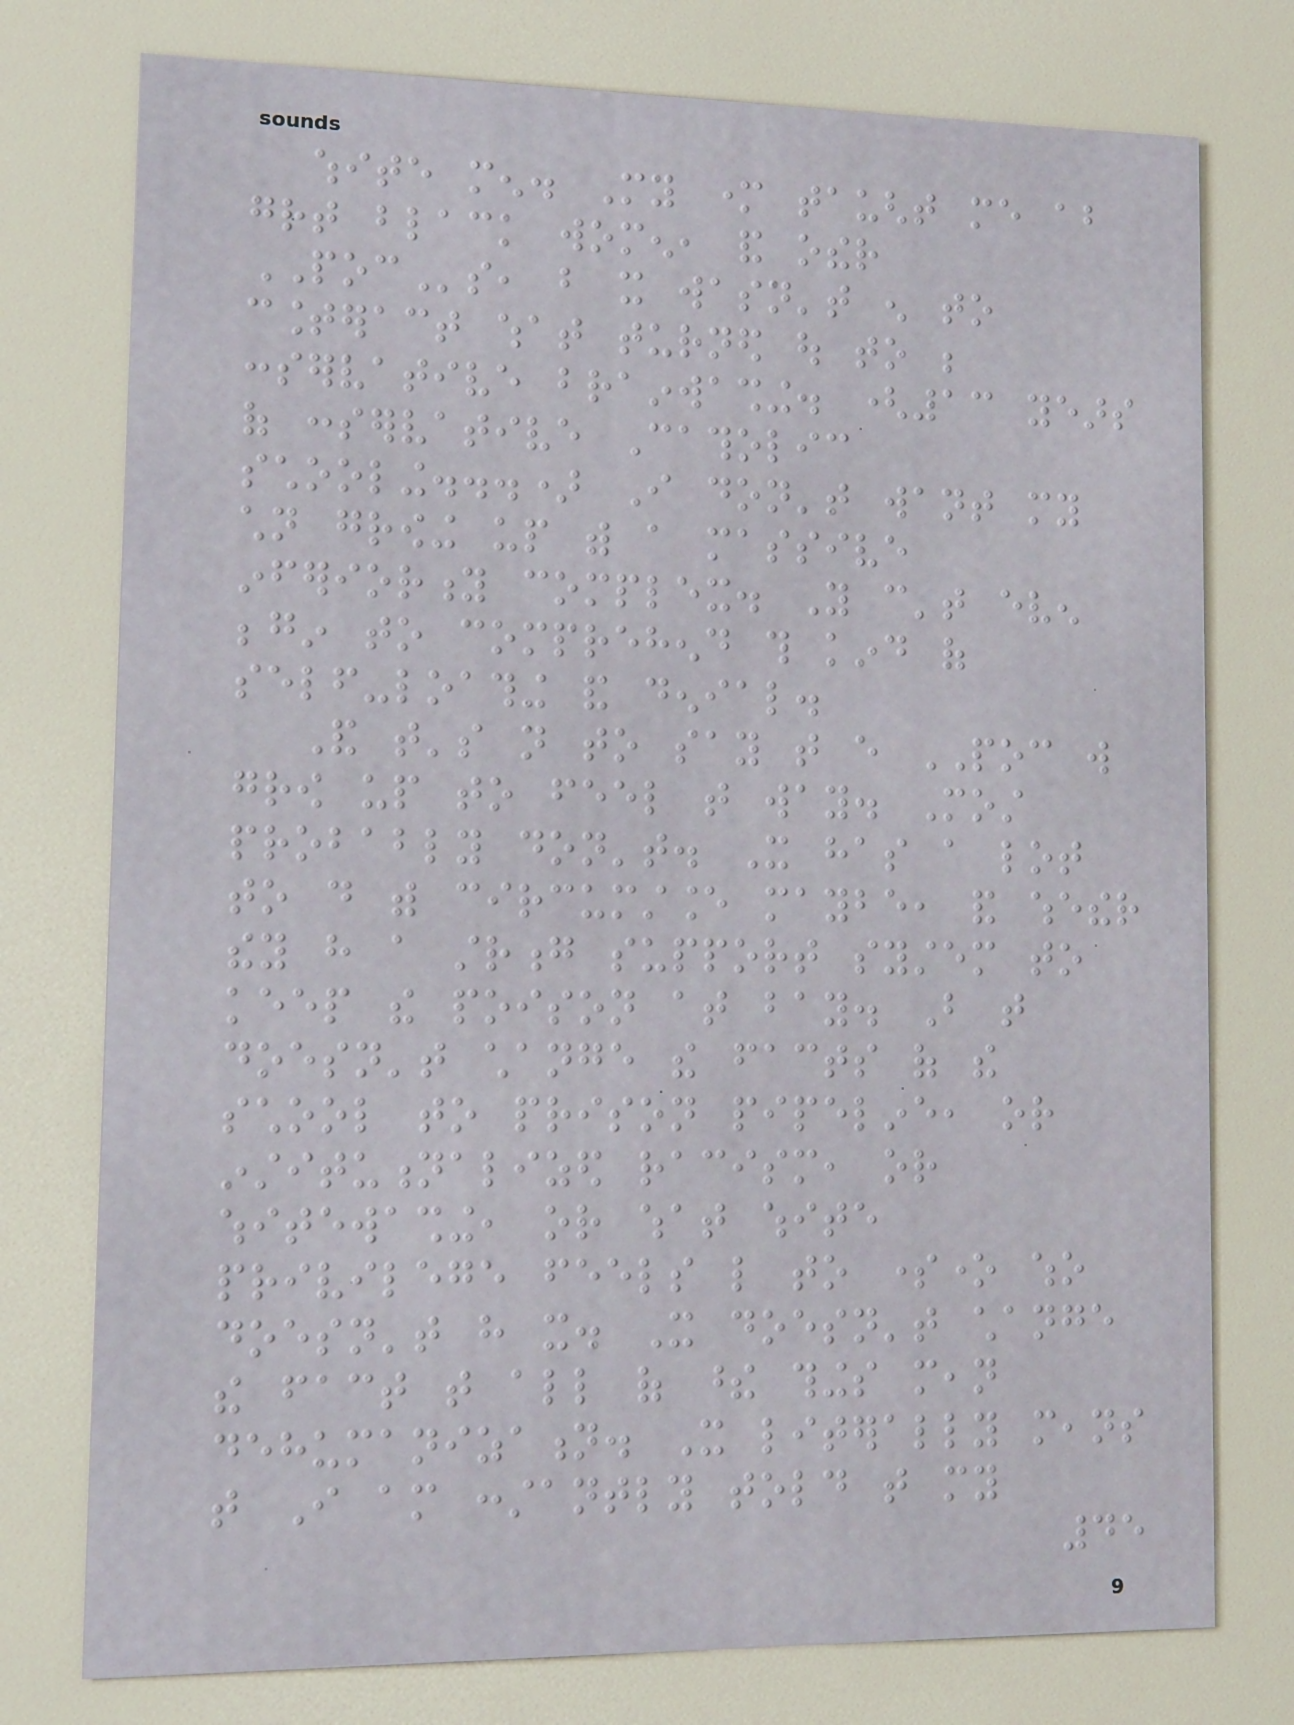white men. My mother taught me about
great black women, and other
POCs, but it wasn't enough to
counteract what turned out to be
conservative brainwashing. (13 years
of conservative Catholic
schooling...) I don't want my
children growing up with a massive
inferiority complex. You can't even
begin to comprehend this kind of
self-loathing and denial.
And that's not to say that every POC will
grow up to feel that way. Most
probably don't. It has a lot
to do with circumstance maybe, and whether
they have a strong support system to
keep the poison at bay. But that
doesn't change the facts of the
school to prison pipeline, or
institutionalized racism, or
whitewashing, or what white
privilege feels like to someone who
doesn't have it. It doesn't change
the fact that all of these things mean
dehumanization. It literally means
that I am constantly told that my
45
